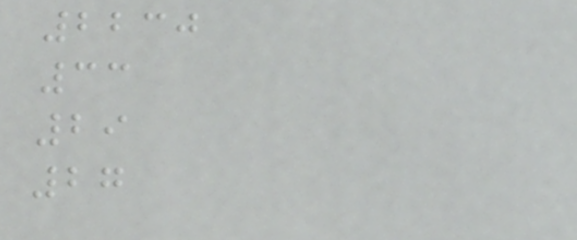2230
33
29
27
